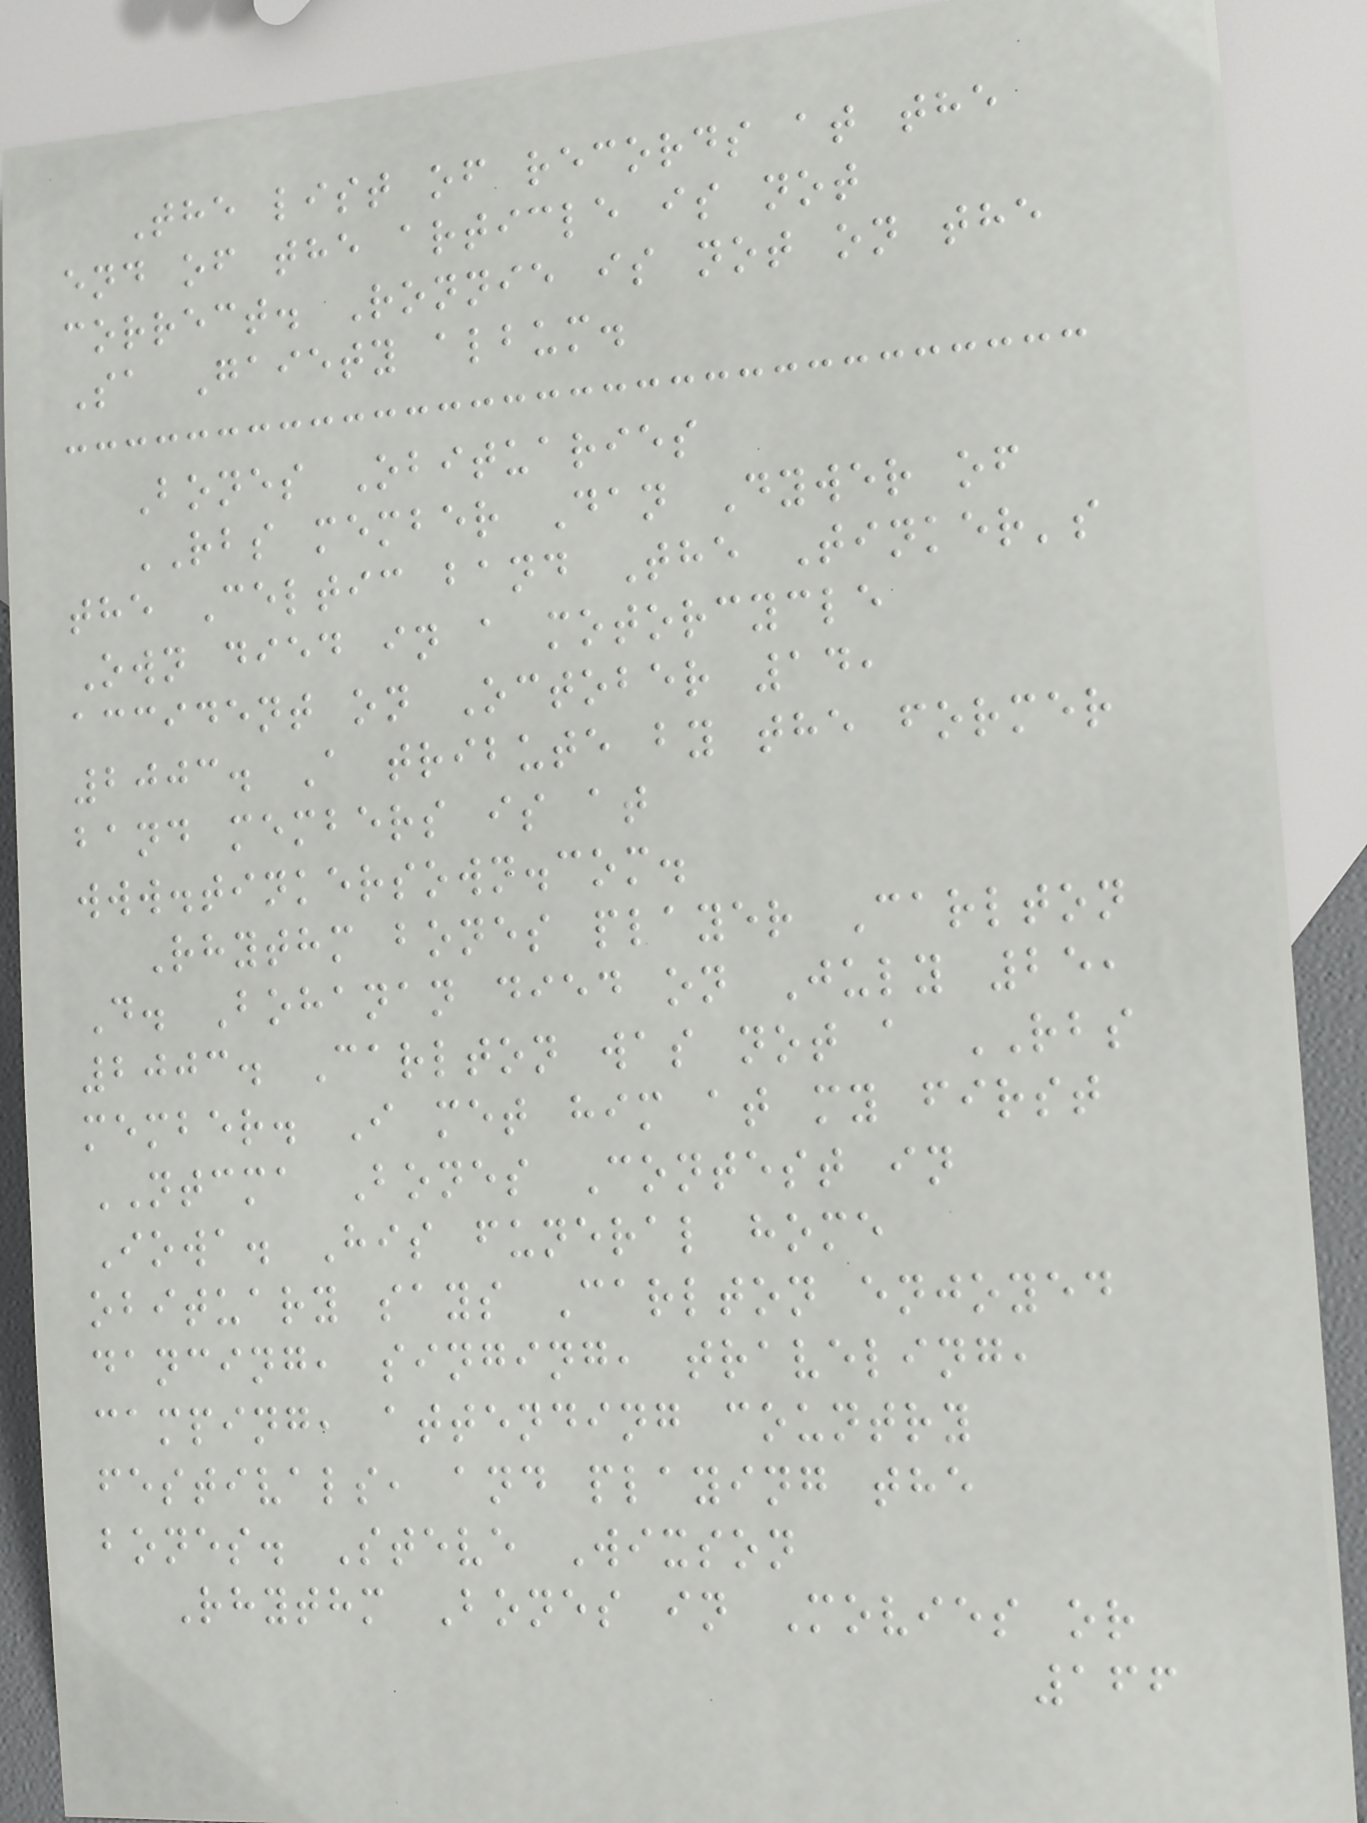The list of records at the
end of the article is not
correct. Ronnie is not on the
Sa Gaiety album.
Bones Obituaries
RBS member Dan Dywer of
the Celtic band The Tinker's
Own died in a motorcycle
accident on October 14,
2003. A tribute by the former
band members is at
www.tinkersown.com.
Rhythm bones player Carlton
D. Bohanan died on July 25,
2003. Carlton was not a RBS
member. I met him at my first
NTCMA Bones Contest in
Iowa. His funeral home
obituary says Carlton enjoyed
dancing, singing, traveling,
camping, attending country
festivals, and playing the
bones. Steve Wixson
Rhythm Bones in Movies or
166
